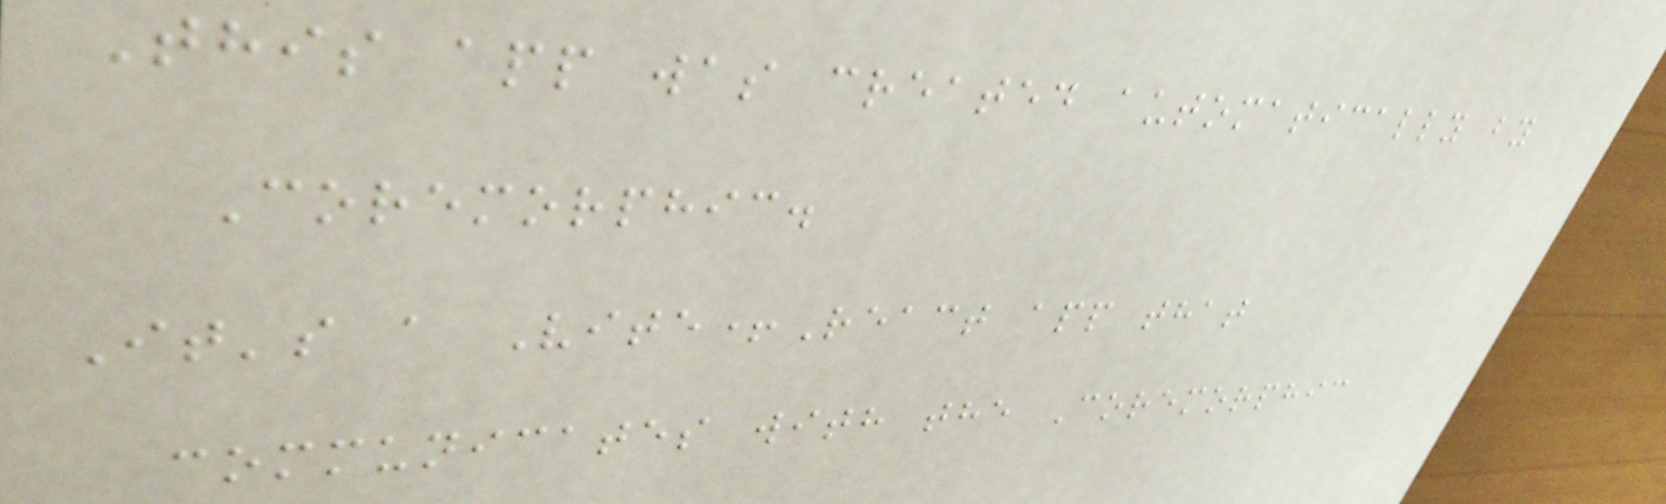This app was created automatically by
Coremorphic.
It's a Vite+React app that
communicates with the Coremorphic
